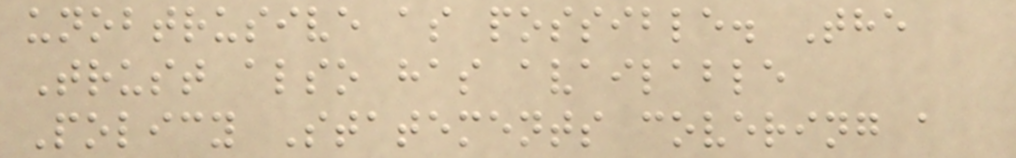unobtrusive as possible. The
Trust also has available
Policy Statements covering a
